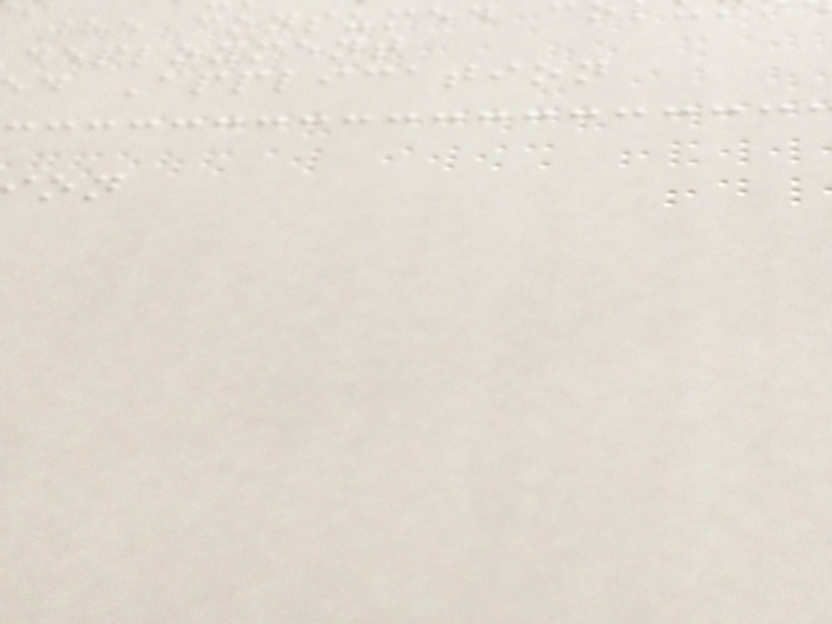the consumed
deployment
d Application
